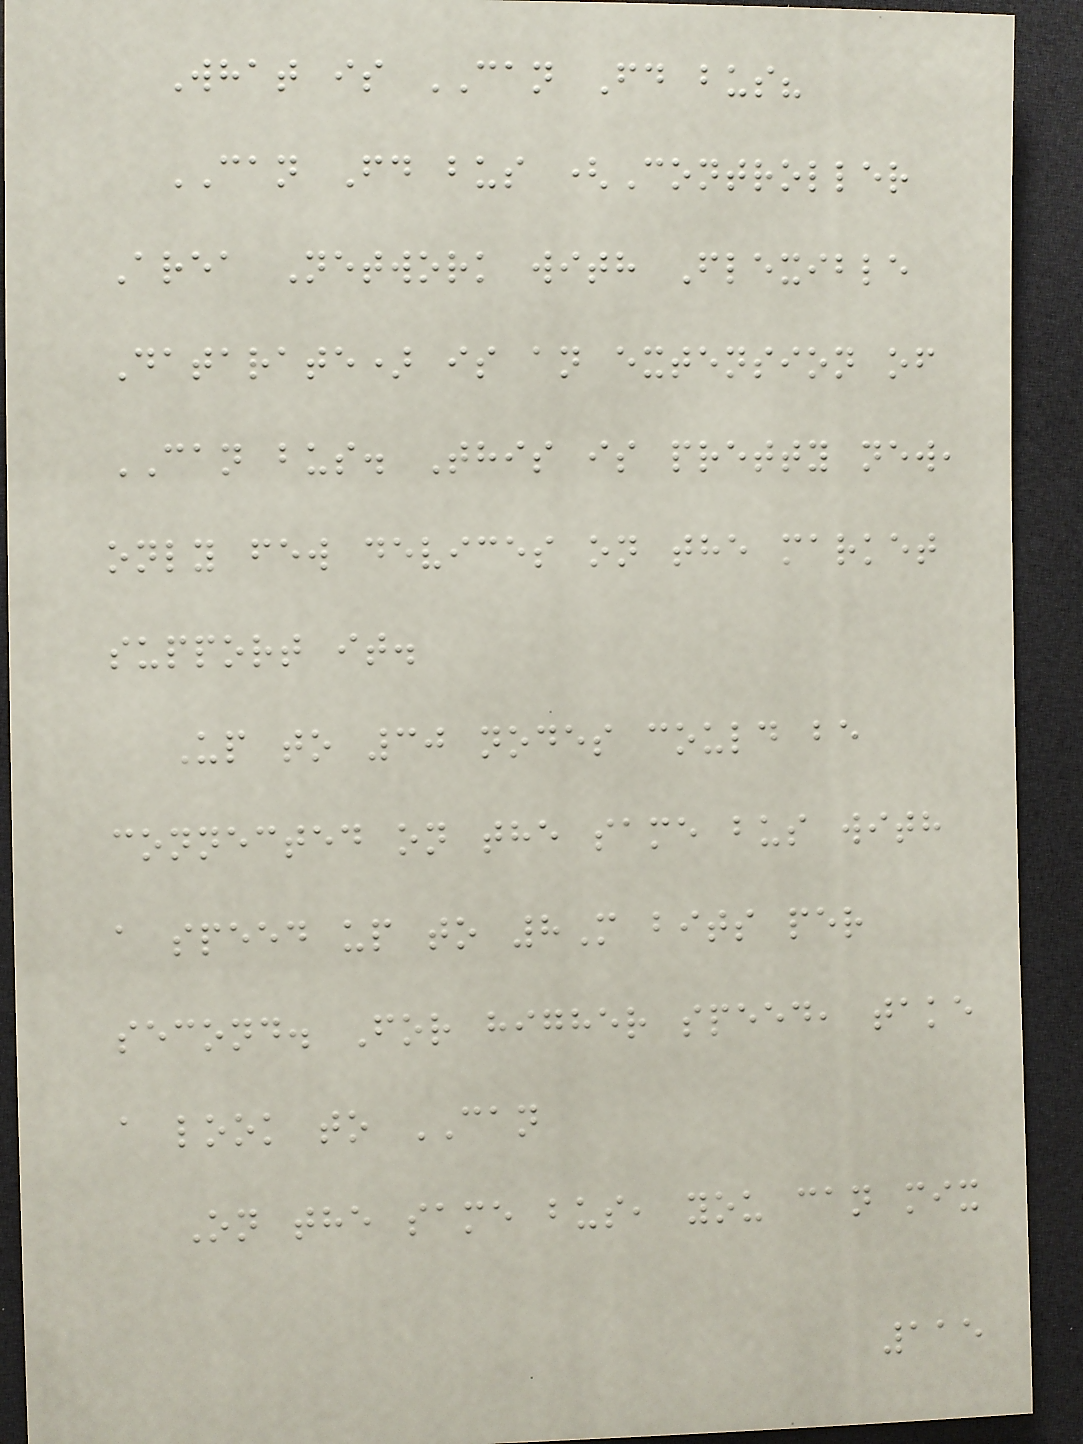What is CAN Fd bus?
CAN Fd bus (Controller
Area Network with Flexible
Datarate) is an extension of
CAN bus. This is pretty new,
only few devices on the market
support it.
Up to 30 nodes could be
connected on the same bus with
a speed up to 8M bits per
second. For higher speed, take
a look to CAN
On the same bus, you can mix
115
